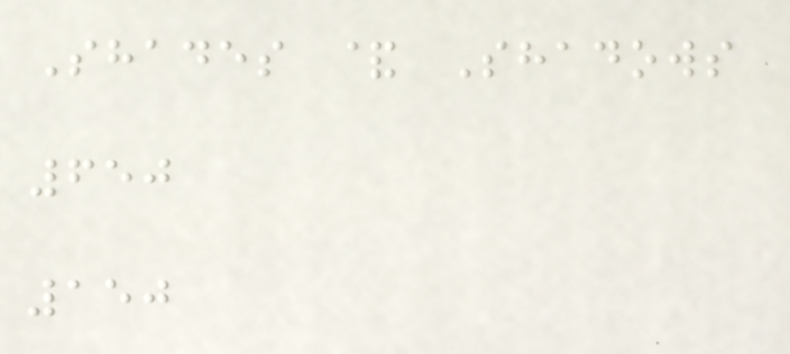Shades & Shadows
650
150
